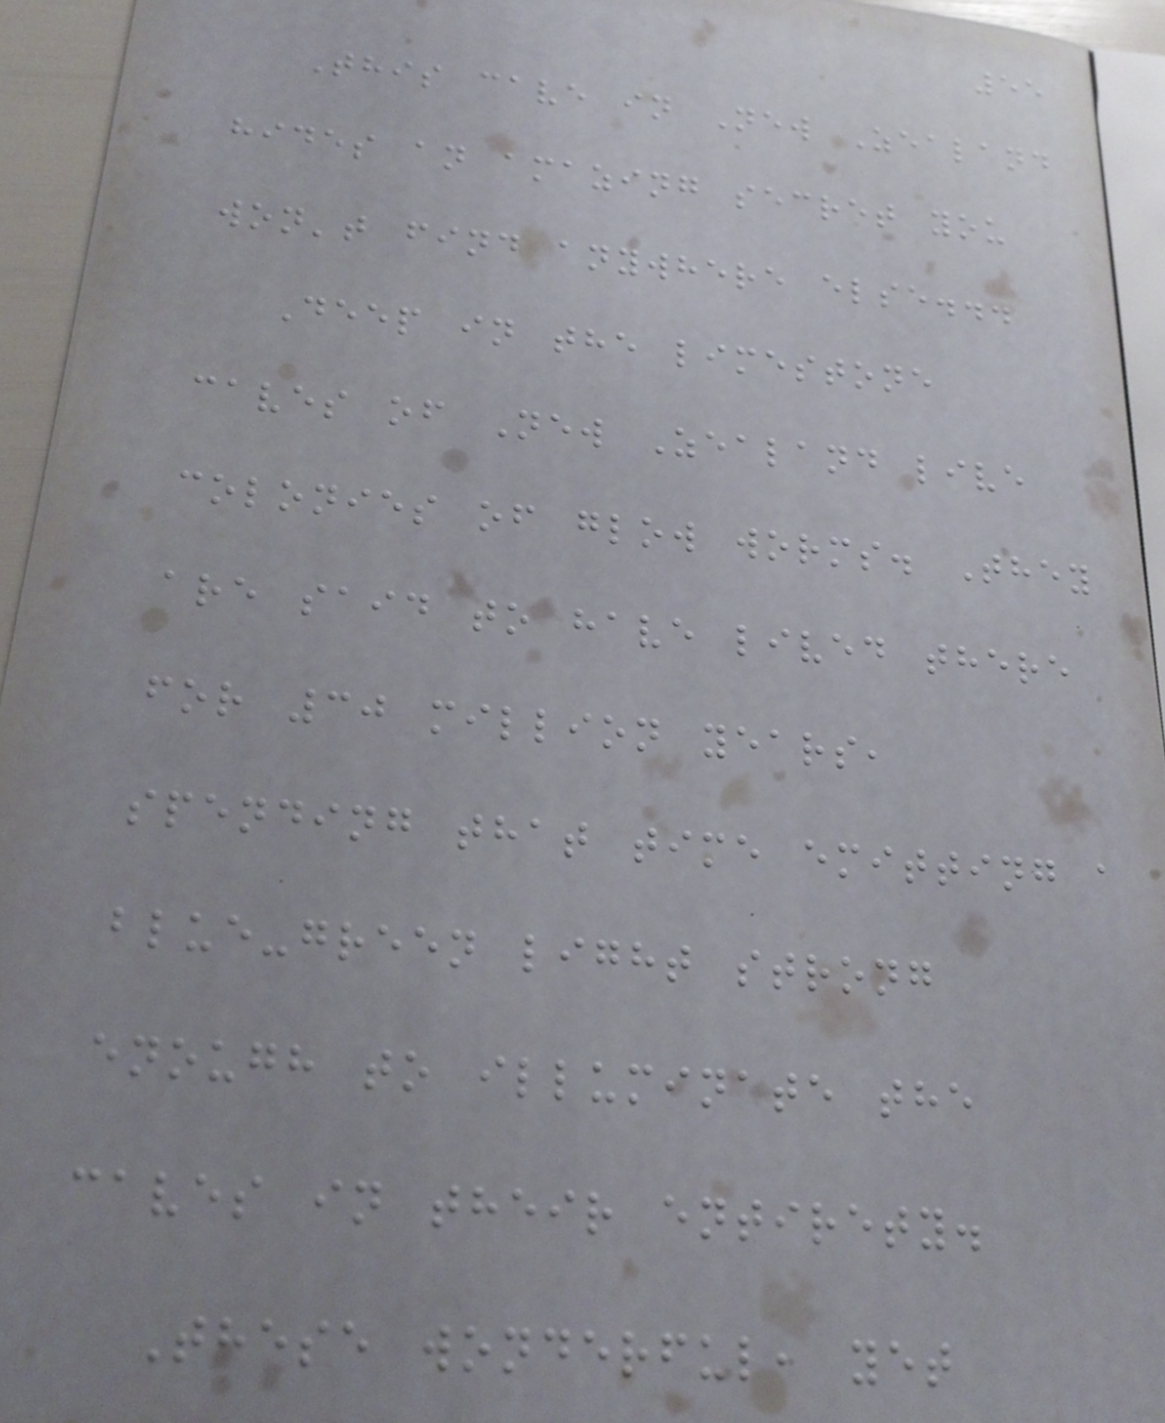55
This cave in New Zealand
hides an amazing secret you
won't find anywhere else...
Deep in the limestone
caves of New Zealand live
colonies of glow worms. They
are said to have lived there
for 30 million years,
spending that time emitting a
blue-green light strong
enough to illuminate the
caves in their entirety.
These wonderful, yet
